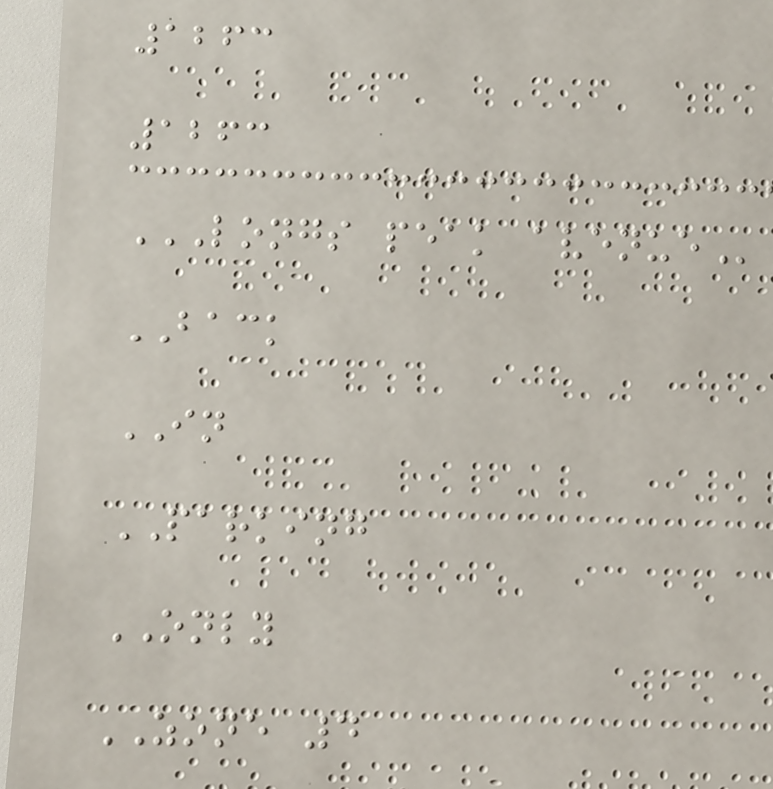1263
1263
LONGS PEAK AVENUE
BACK
IN
PARKING
ONLY
ZONE 4
